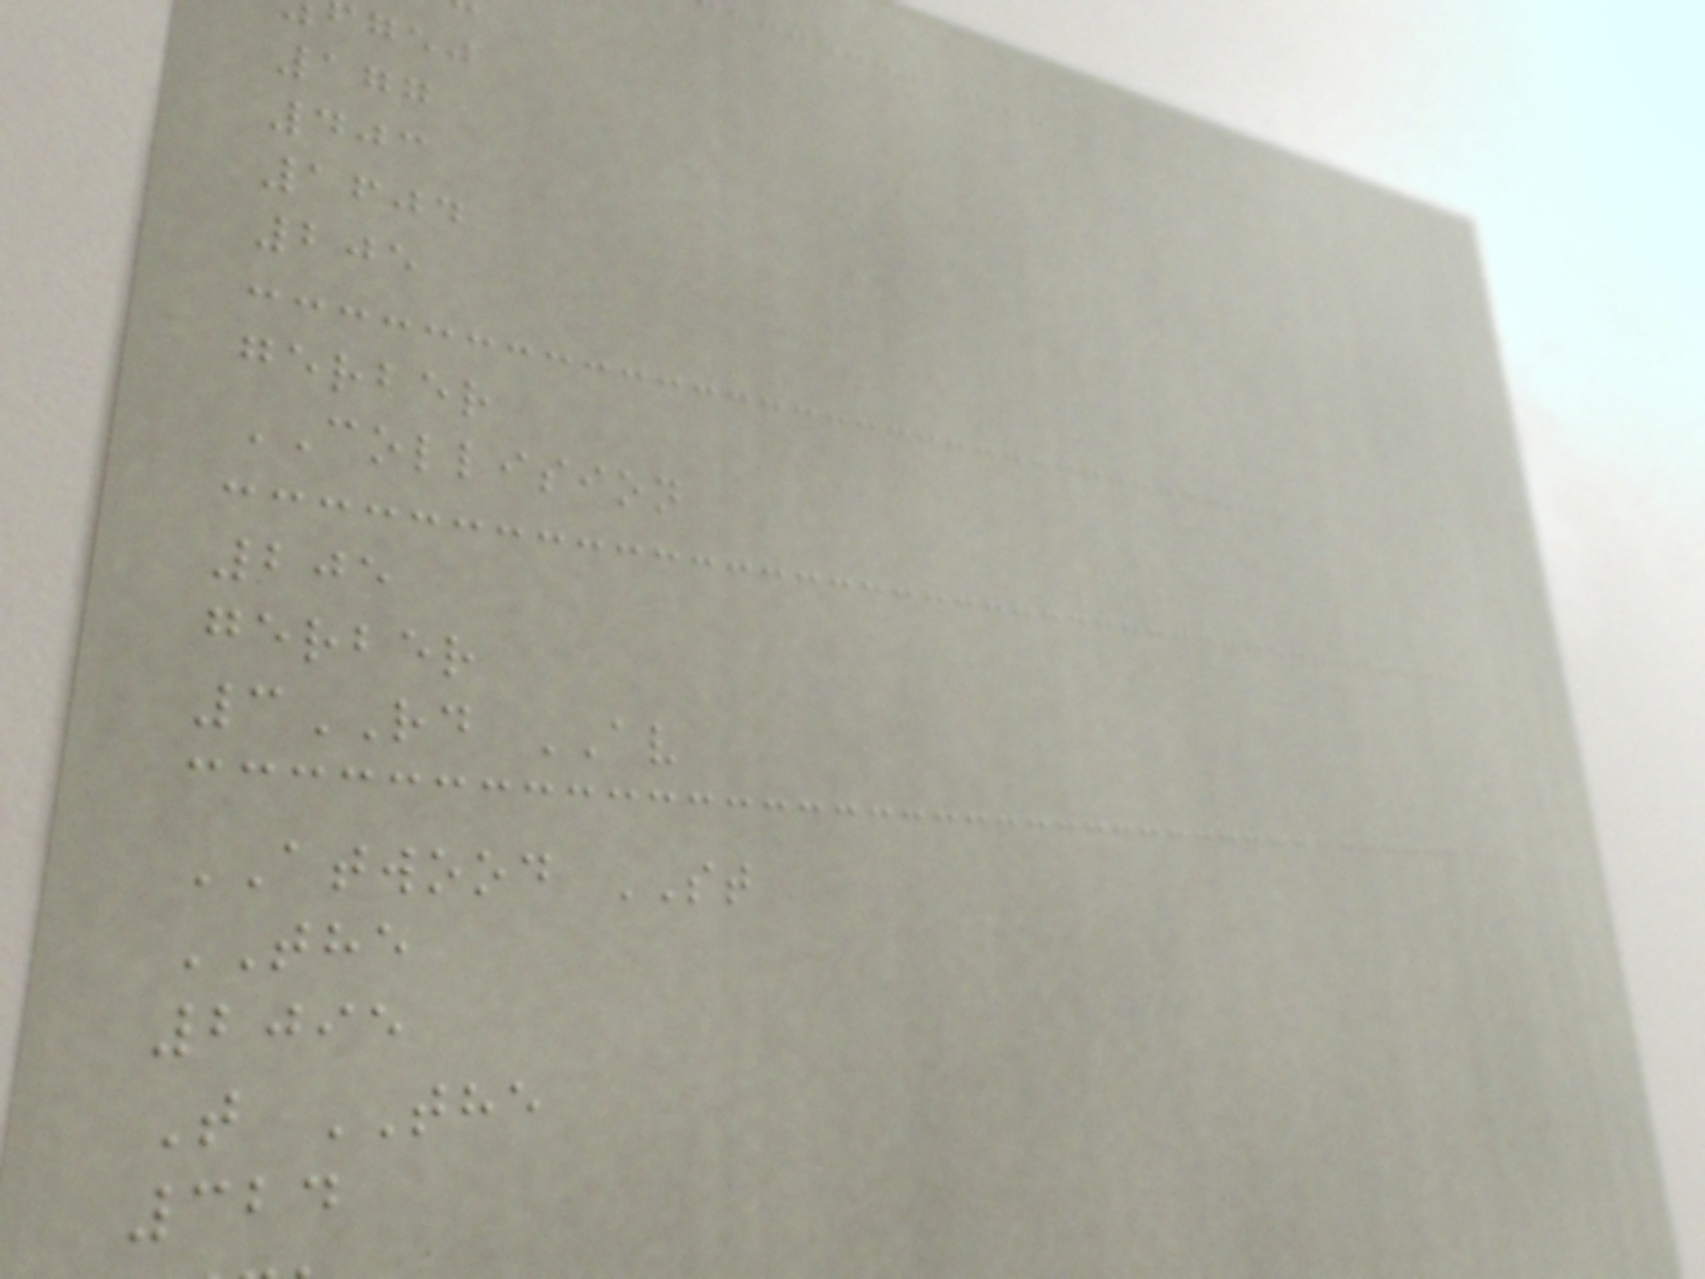177
403
1604
205
gerber
COLLISION
205
gerber
3RD AV
ATWOOD ST
THE
2095
T THE
324
